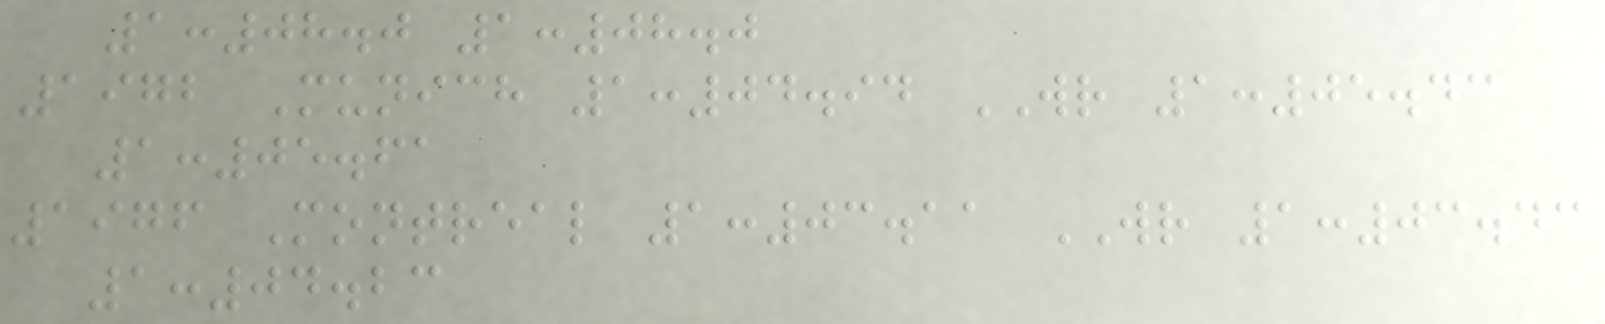1:08.0 1:08.0
1972 Munich 1:04.94 WR 1:05.43
1:05.61
1976 Montreal 1:03.11 WR 1:03.43
1:04.23
